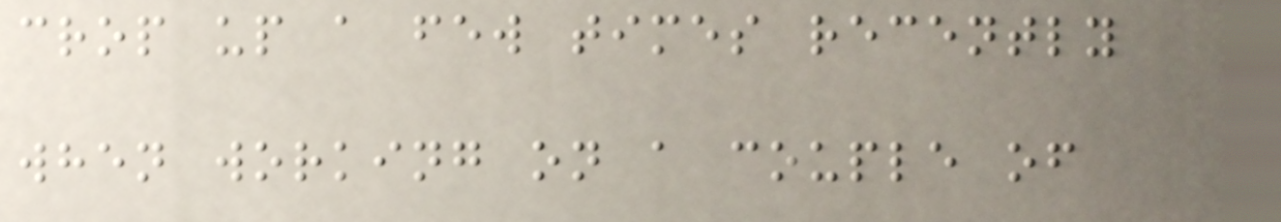crop up a few times recently
when working on a couple of
